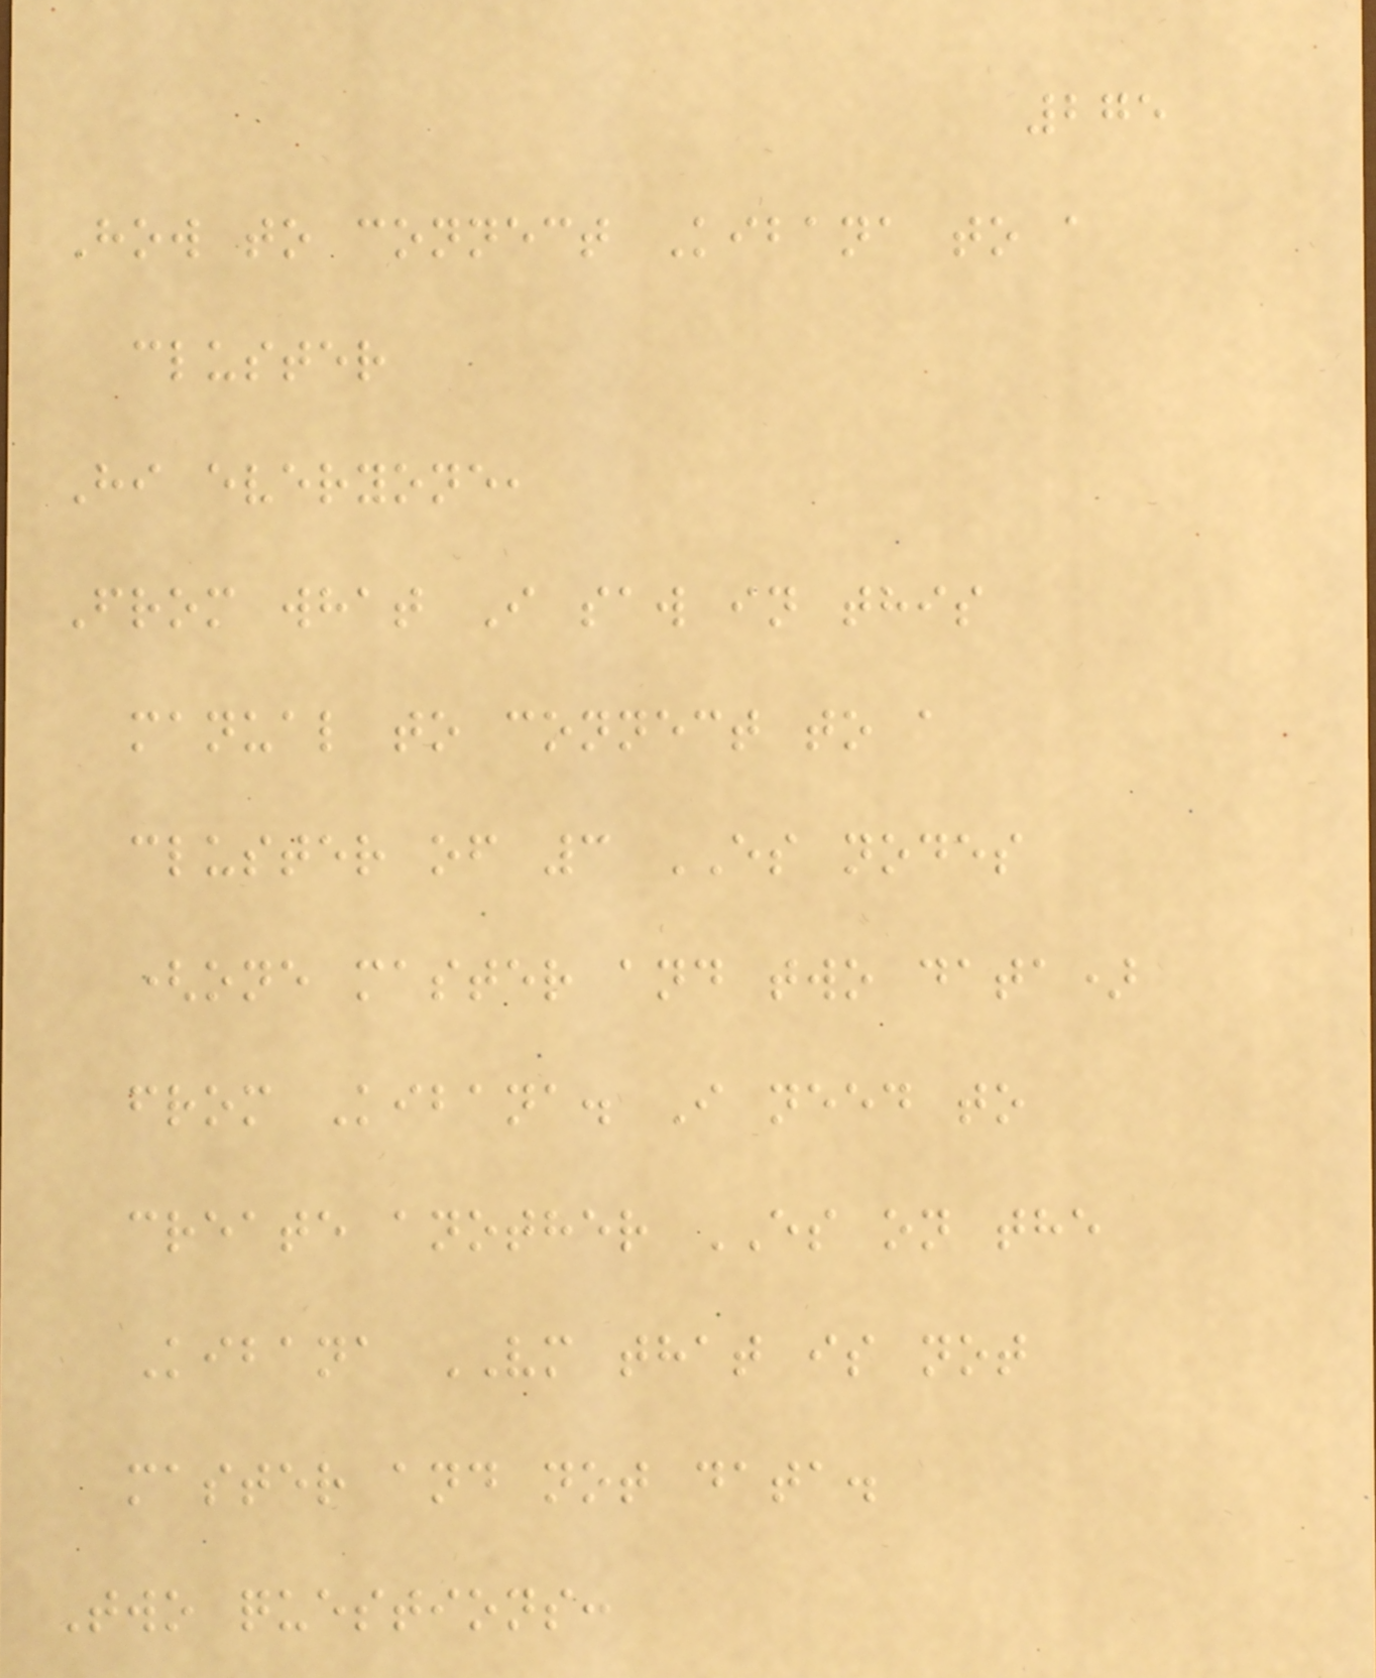275
How to connect Kibana to a
cluster
Hi everyone,
From what I saw in this
manual to connect to a
cluster of 3 ES nodes
(one master and two data)
from Kibana. I need to
create another ES on the
Kibana VM that is not
master and not data.
Two questions:
